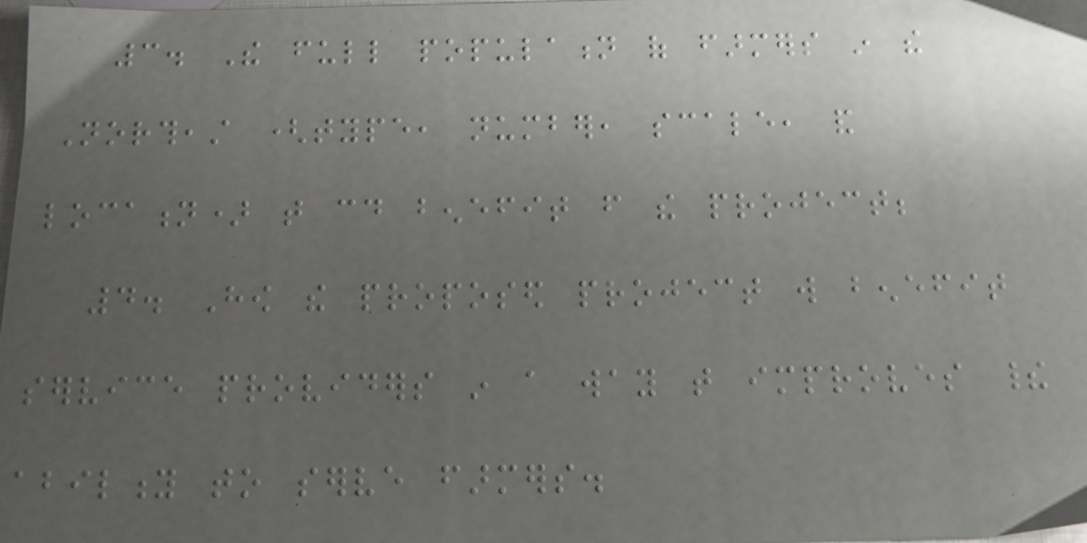3. The full population of farmers in the
Northeast (type, number, scale, and
location) that could benefit from the project;
4. How the proposed project will benefit
service providers in a way that improves their
ability to serve farmers.
